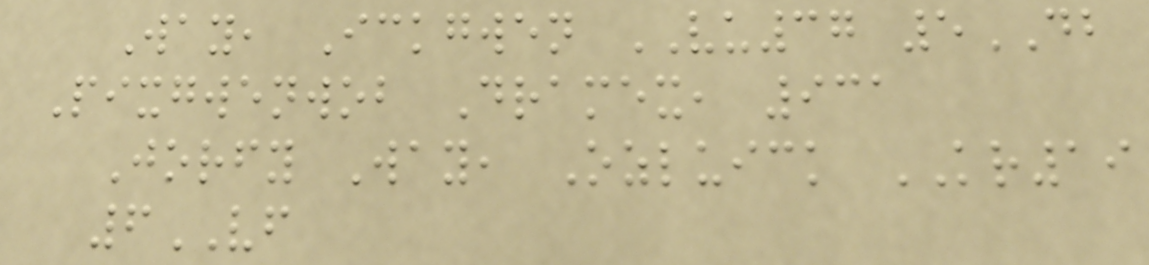Way, Ickgwen VU37 5DB
Pixgwenwob Dramex, 931
Jorfy Way, Ozluick KR19
6VF
